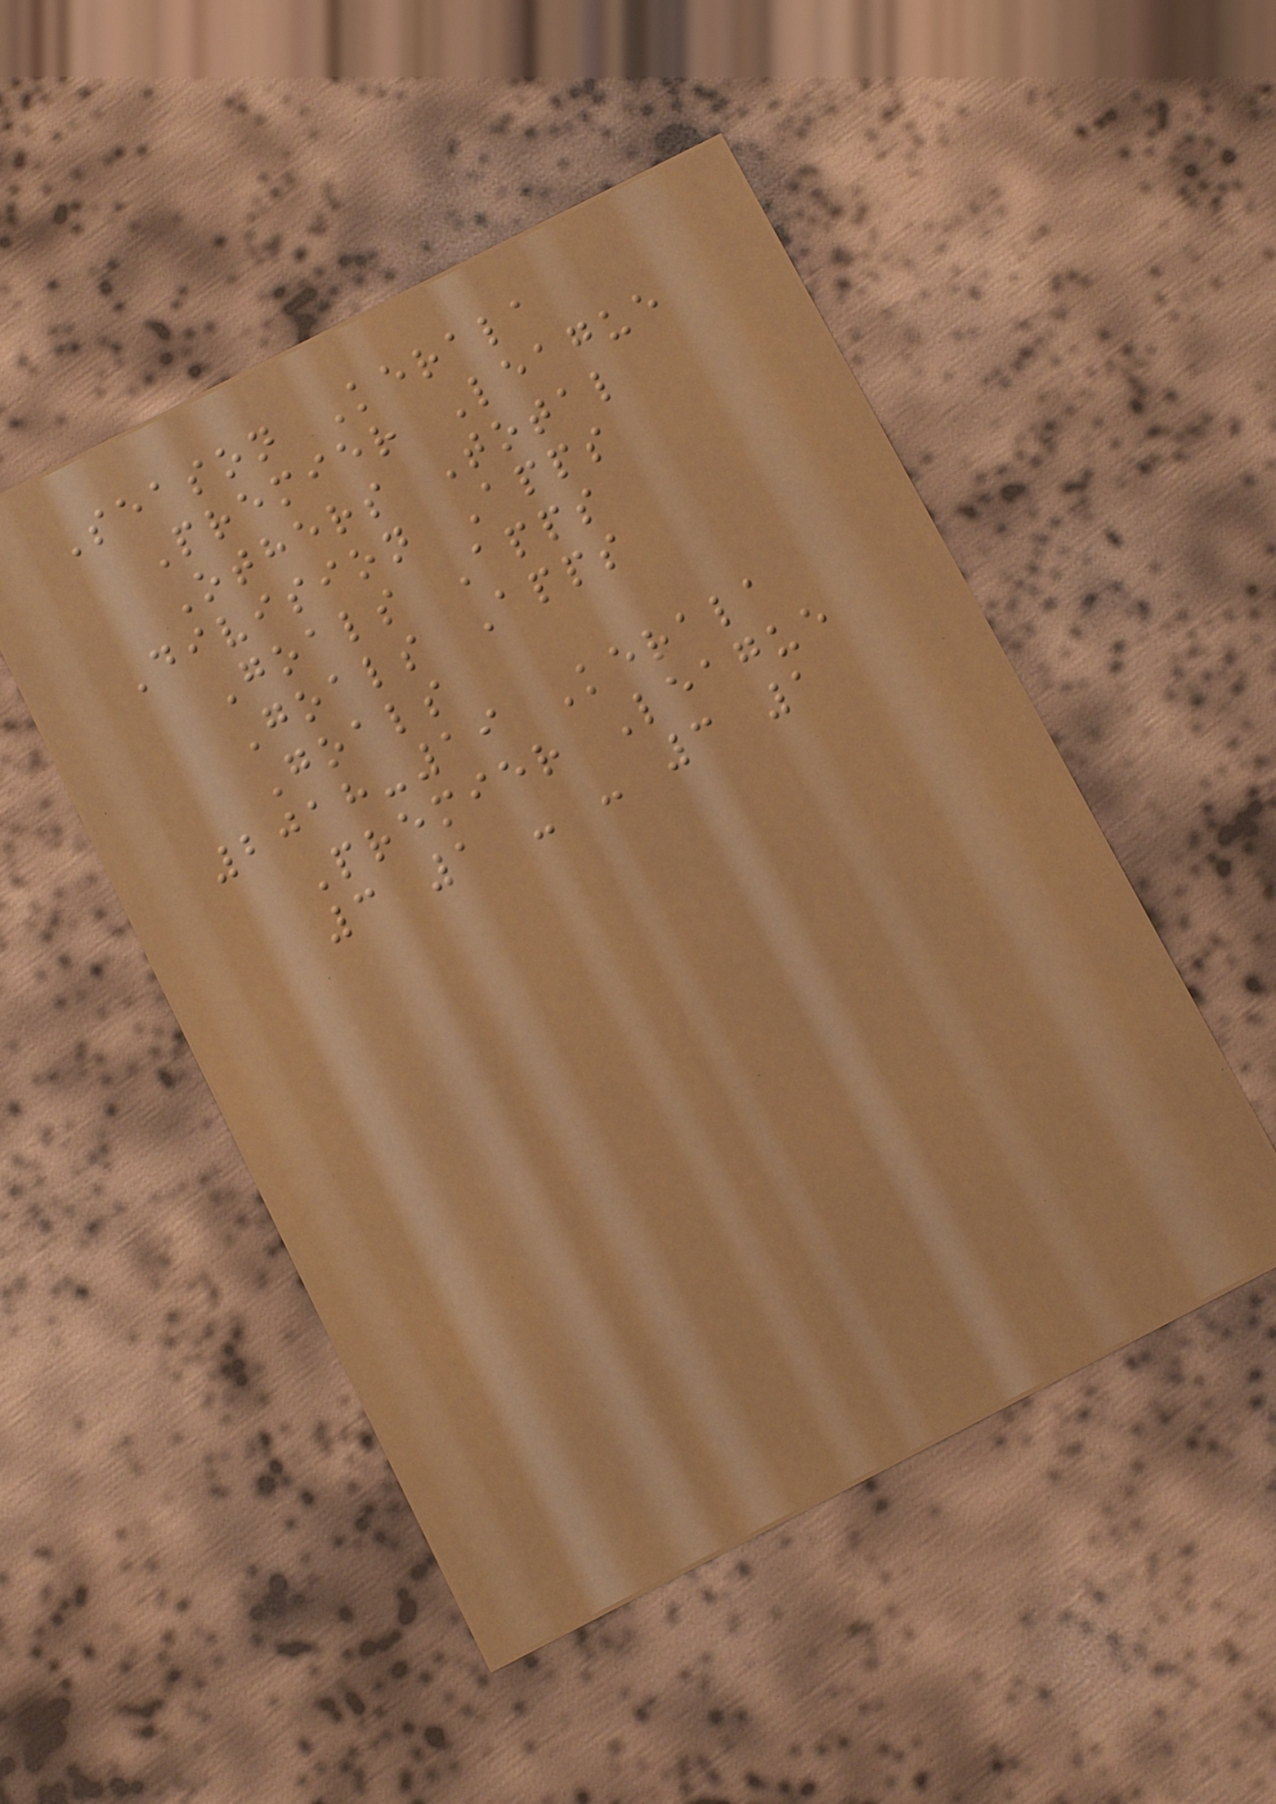Season Kerala
Premier League
Others Total
Division Apps
Goals Apps
Goals Apps
Goals
2018-19 Kerala
Premier League
3 1 - - 3 1
